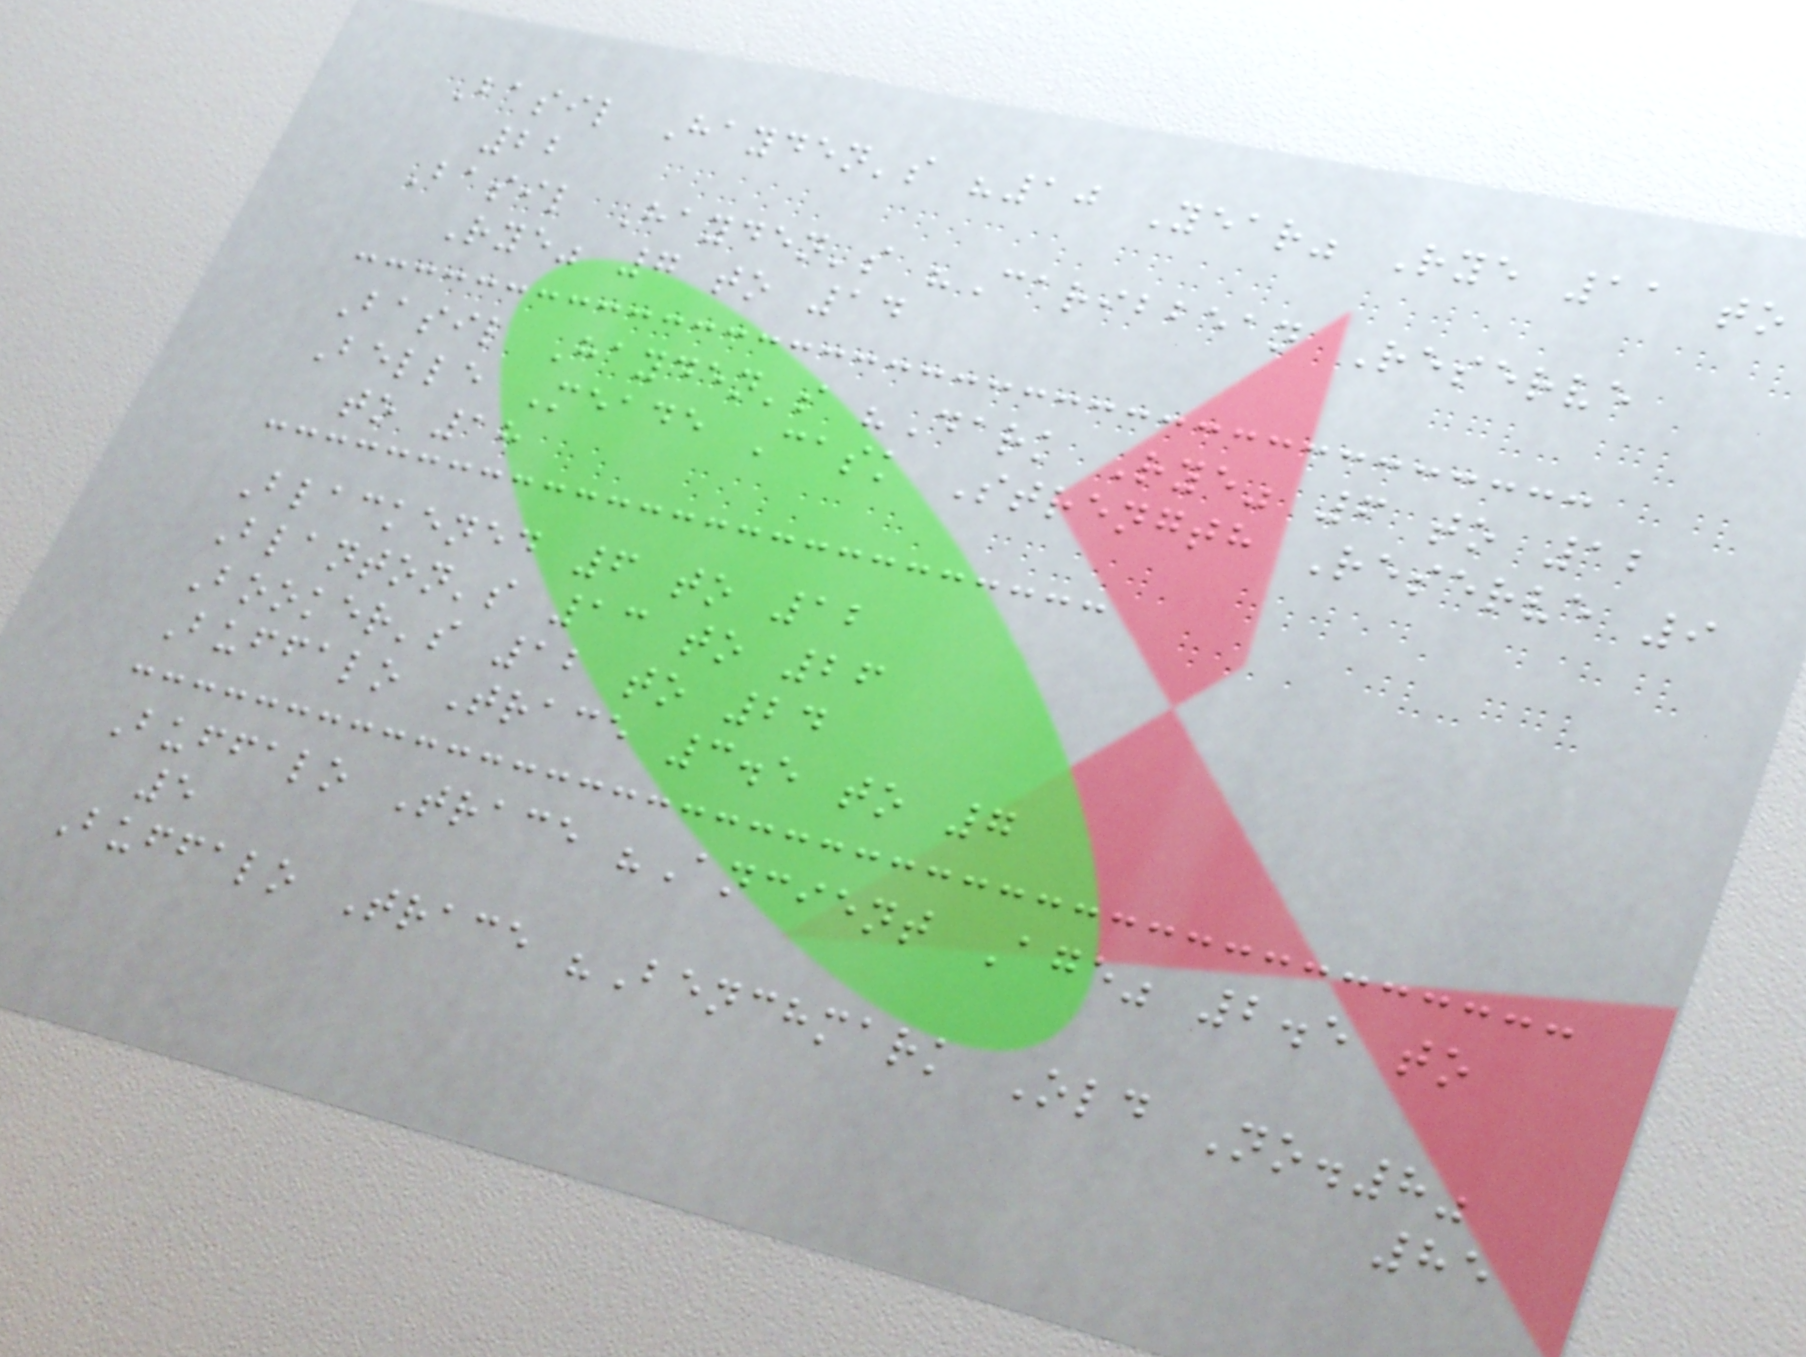Basil Hayden's "10 Year" Rye 11 to
22
Basil Hayden's "Caribbean Reserve
Rye" 7 to 14
Basil Hayden's "Dark Rye" 6 to 12
Belle Meade Cask Strength Reserve 9
to 18
Blackened 6 to 12
Blanton's 13 to 26
Booker's 12 to 24
Buffalo Trace 3.5 to 7
Buffalo Trace "Ancient Age" 2.5 to
5
Buffalo Trace "Benchmark Old No.8"
85
